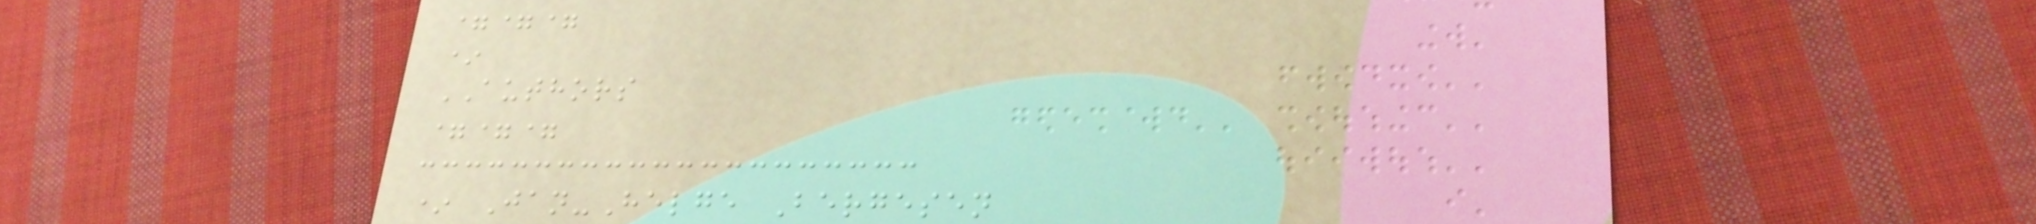===
*
AUTHORS
===
* Jan-Helge Bergesen
